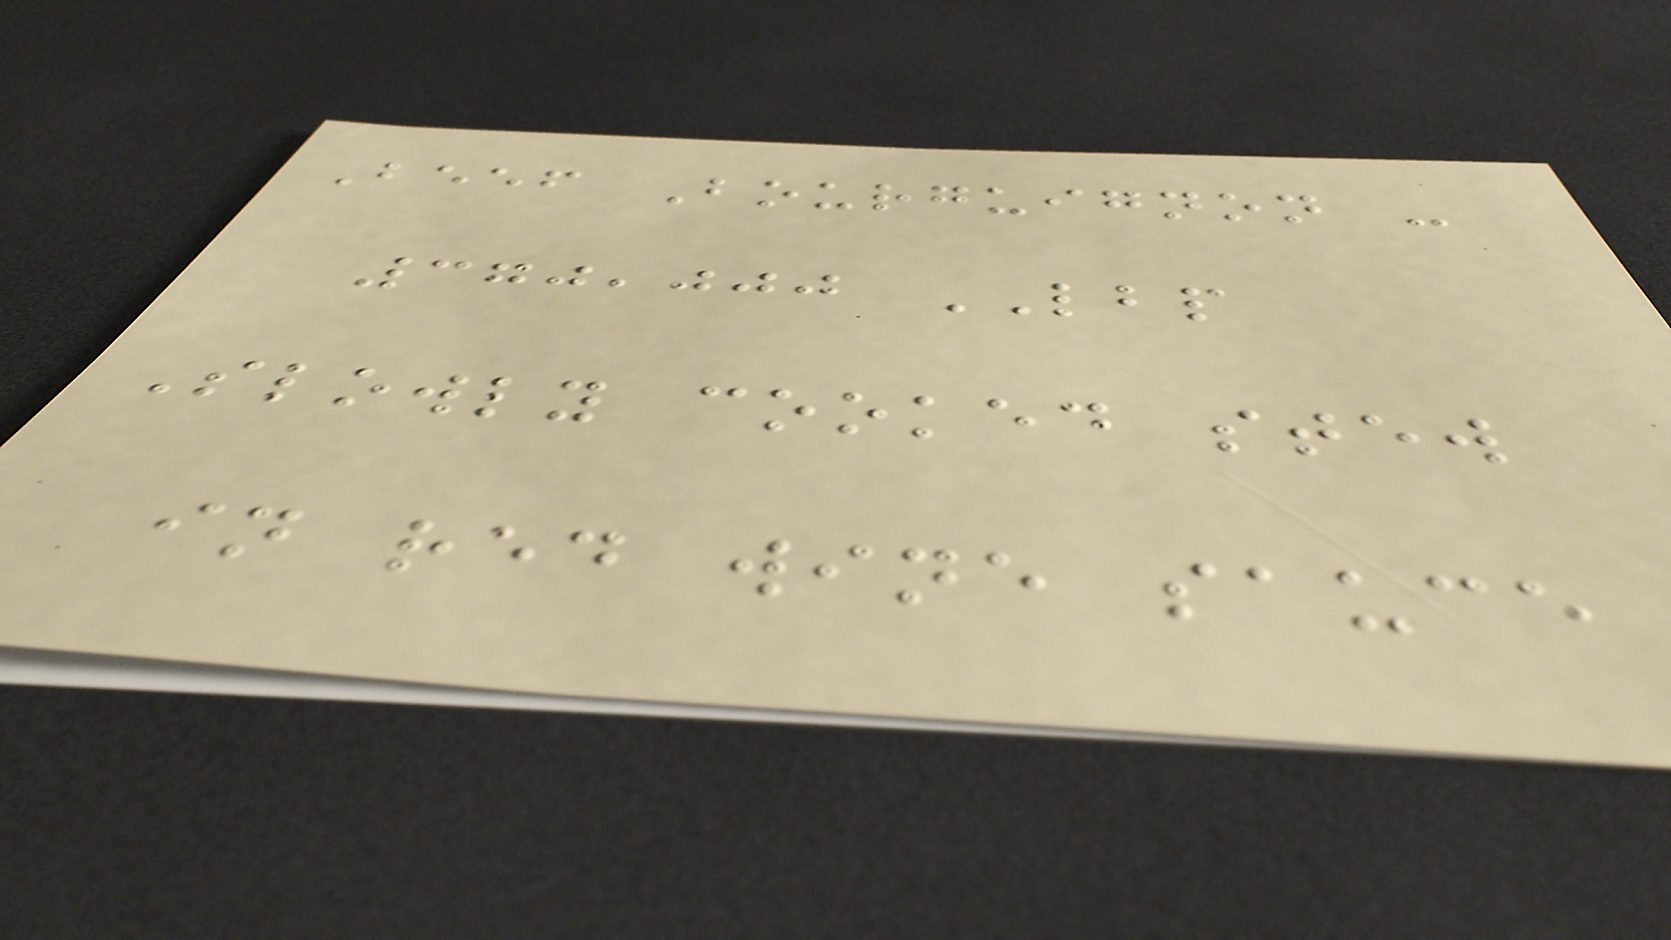Beef Bourguignon -
370,000 LBP
Slowly cooked stew
in red wine sauce
